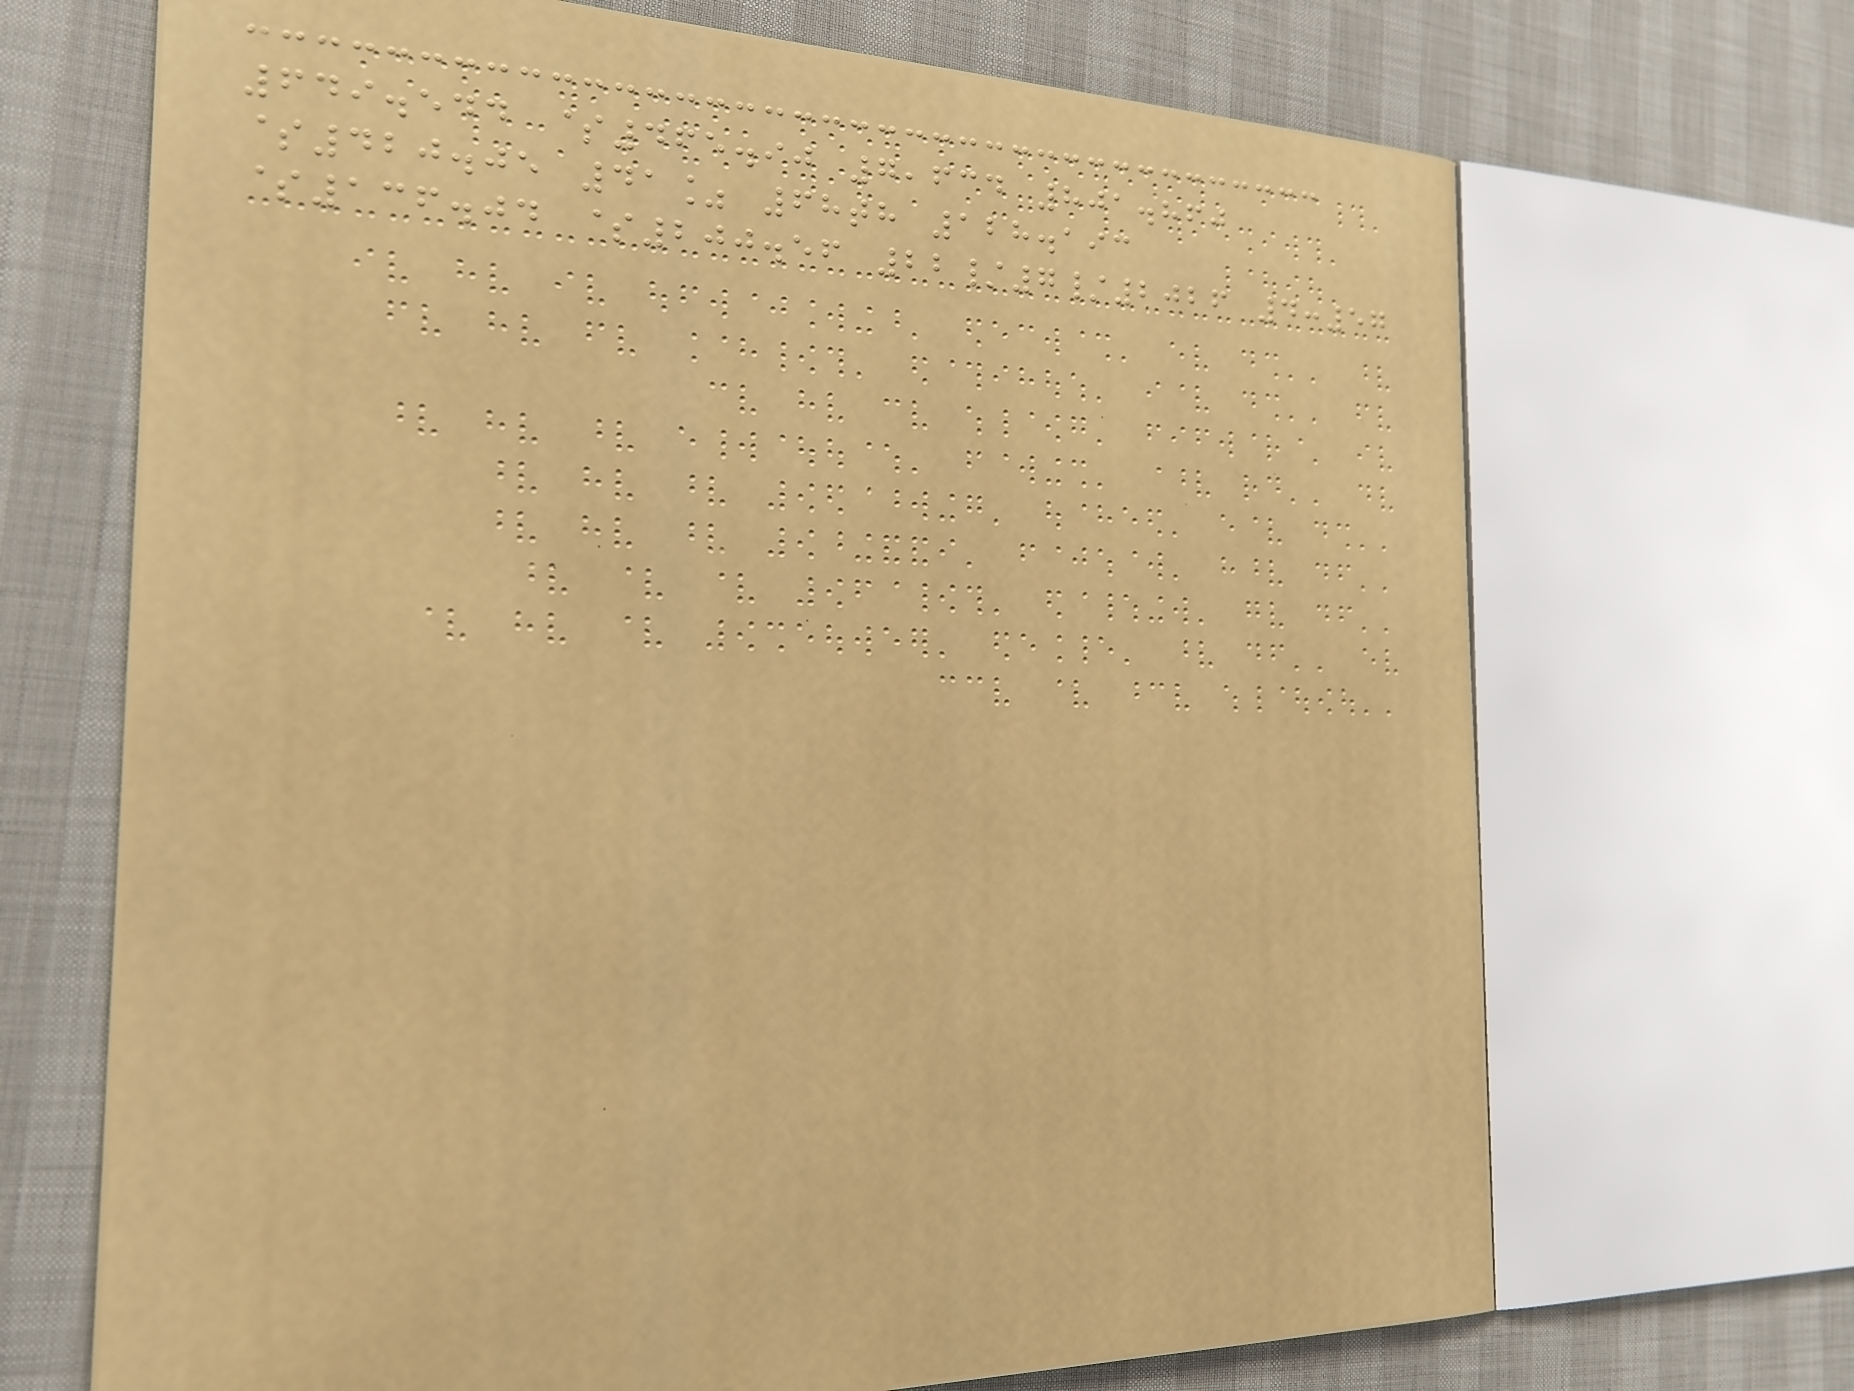649.544 $465.90 7,634 801.860
$420.05 41% 68th 128.193
$136.04 $200.56 22/7/2026 4:57
